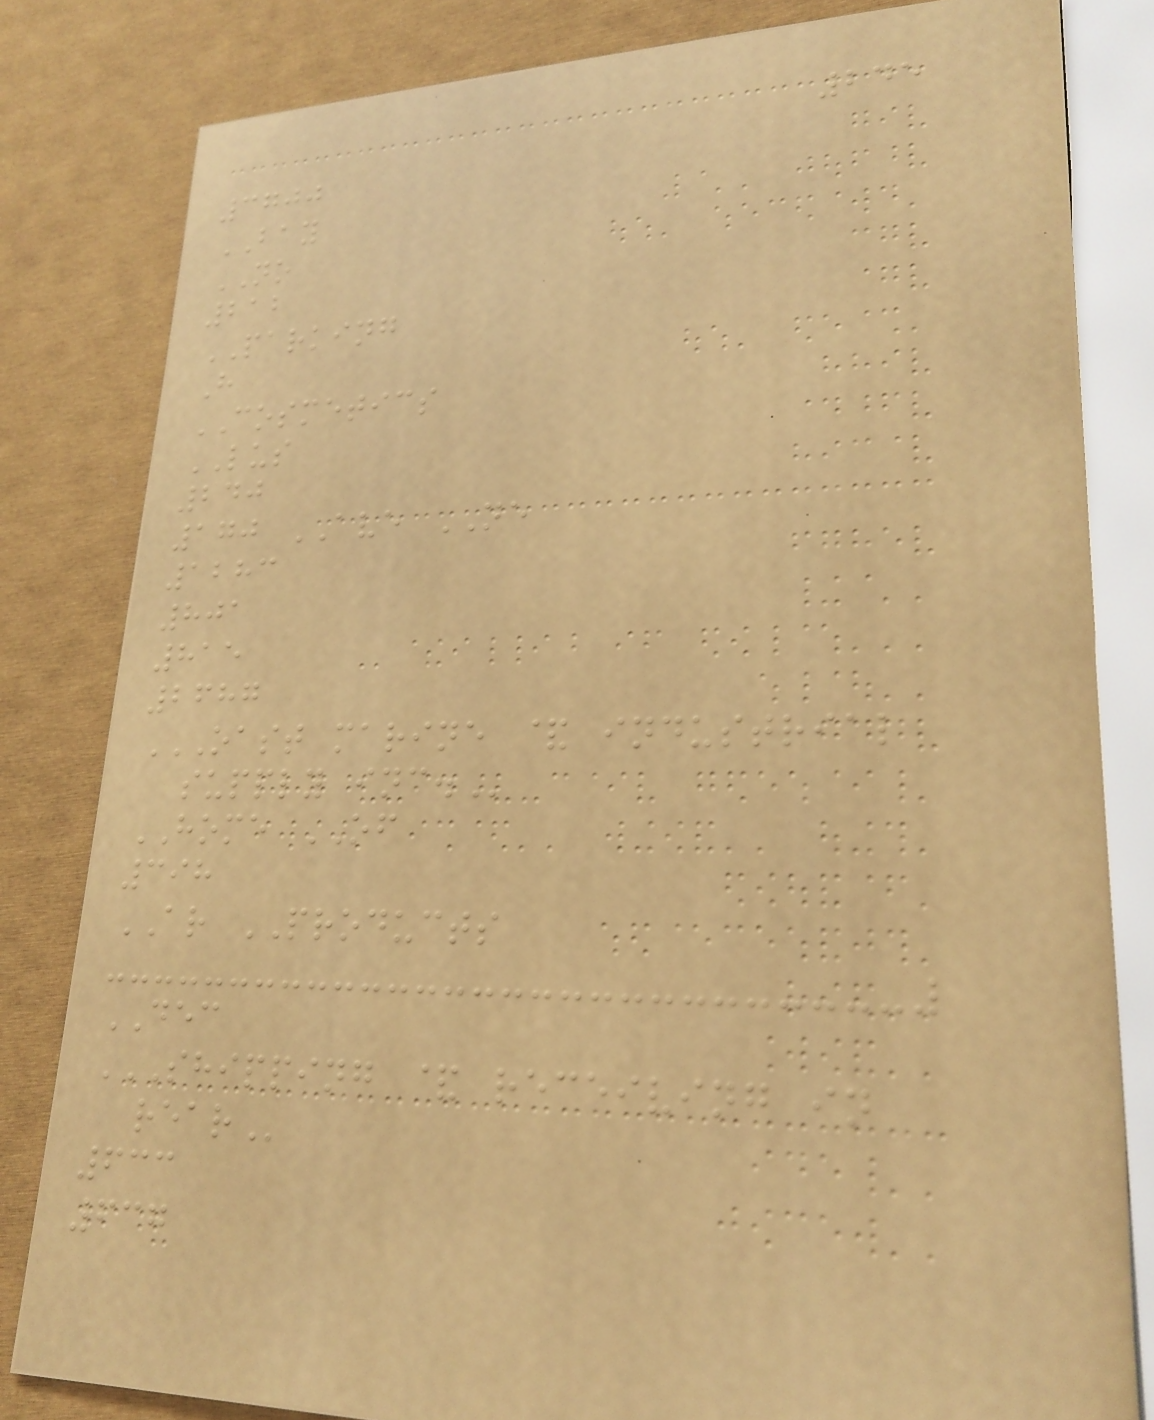245
3700
BAY
NO
212
PARKING
H
COSMETICS
LUS
240
170 AVE NE
1283
801
815
2687
OAST MARINE & INDUSTRIAL
SUPPLY INC.
HOME OF
398
AR PRODUCTS
DEC
SHIPPING & RECEIVING IN
REAR
633
637
